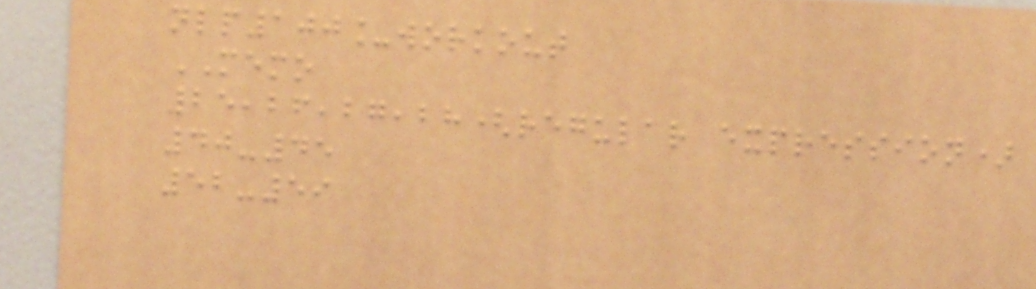nlp100_workout
MEMO
25,26,27,28(regular expression)
40-45
52-59
